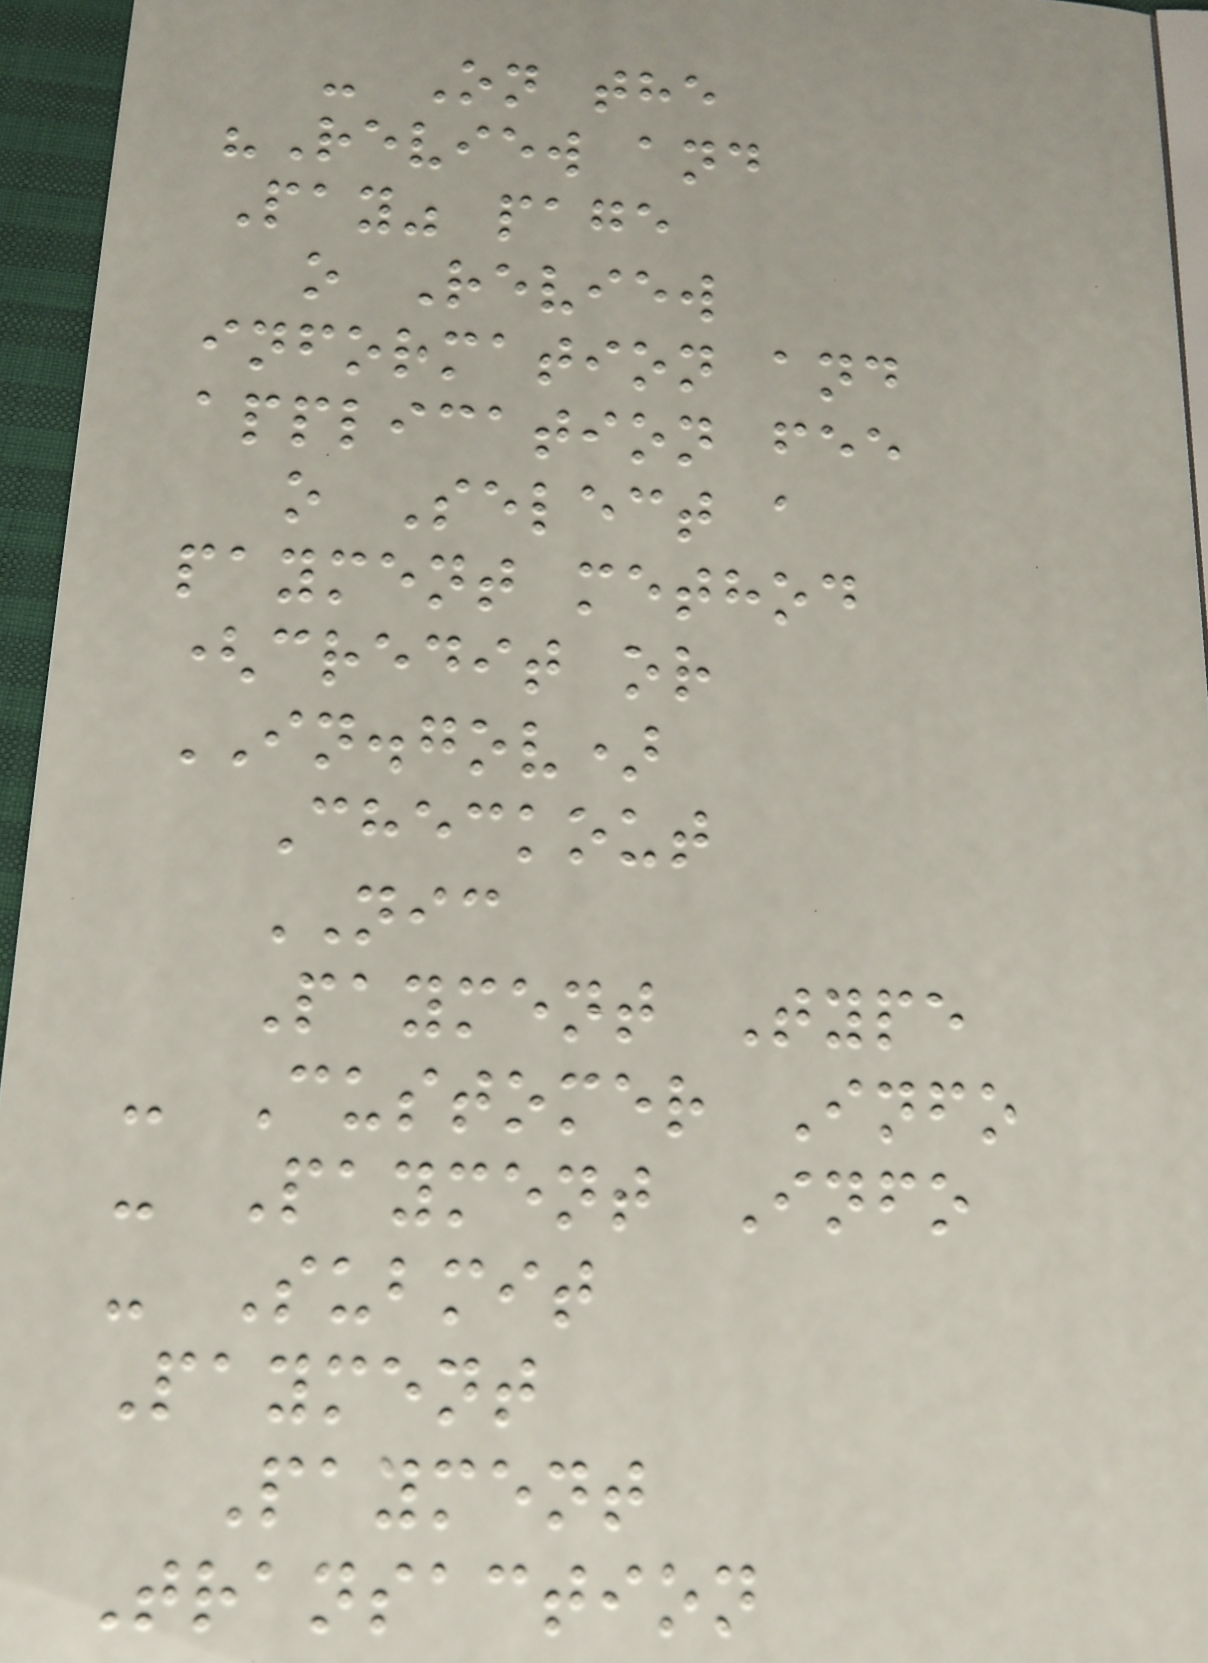- On the
"Review and
Pay" page
o Review
information and
application fee
o Select a
payment method
(credit or
IN.gov)
Checkout
NIC
Payment Type
- Customer Info
- Payment Info
- Submit
Payment
Payment
Transaction
